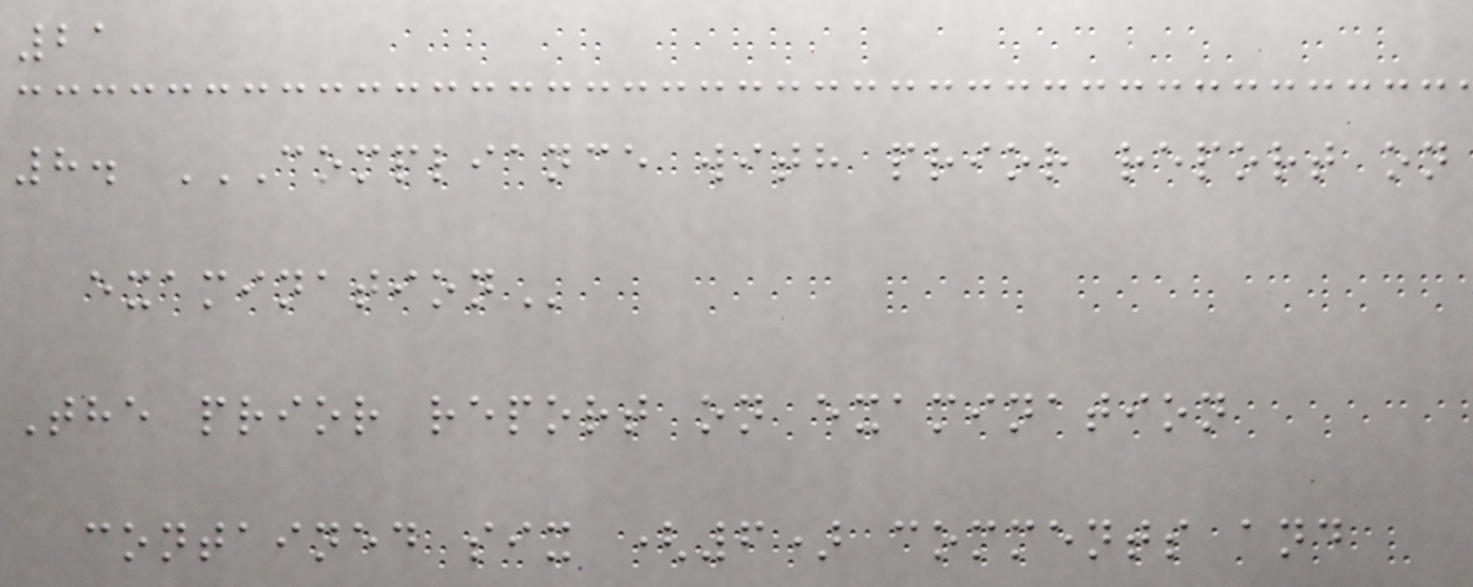21
8. COMPLIANCE WITH PRIOR REPORT ON
EXAMINATION
The prior report on examination
contained six (6) comments and
